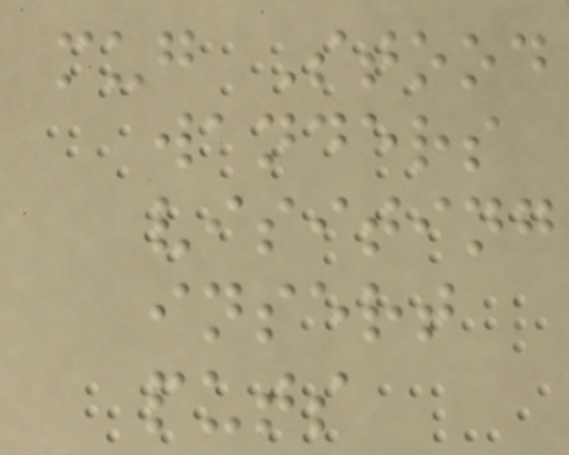mug Stood
wanders
visiting
insert
puts
